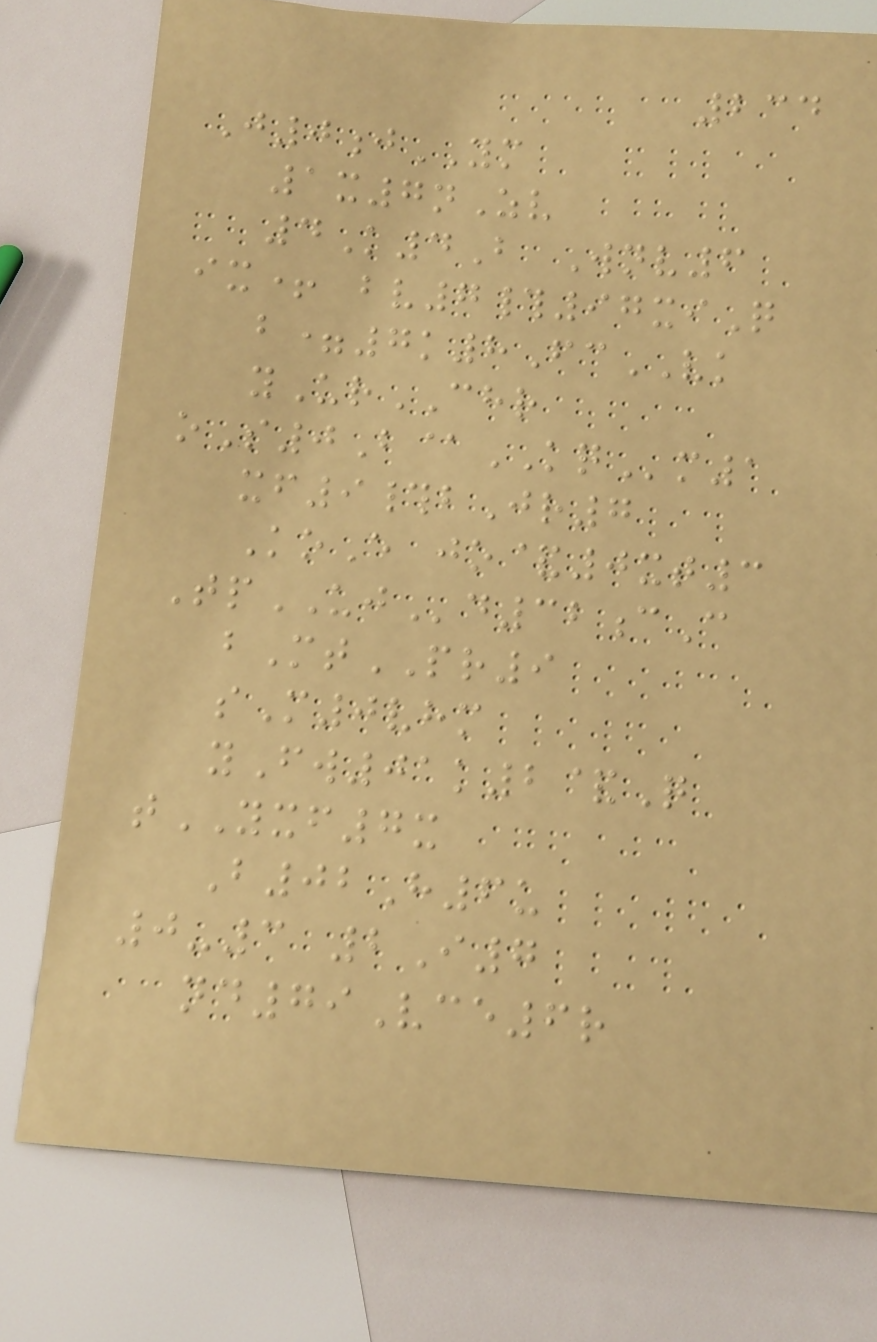234
J0jYM
1x7nZv
4K4B Wnv6
ix+ bv7#97xiQ
b=7k8FcVK
yUrCHR
oS0B@KQm1
xf9#bJr7
KoE jo&0xt3
TpUJd32cC
bMtPR9
sM0vhm
yFw01k2&Q
tYXF7x
B02H6u
0-3 2I7
nd79Vce6r
